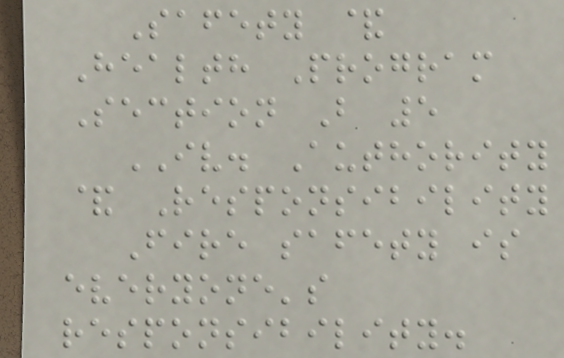Safety &
Health Program
Section B 5
IV. Authority
& Responsibility
Fire safety is
everyone's
responsibility.
